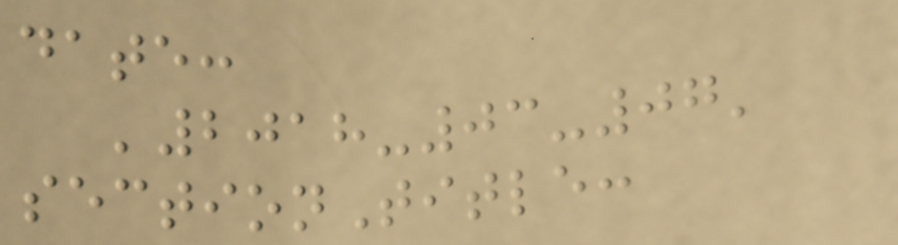date:
'2018-03-07'
sectionTitle:
